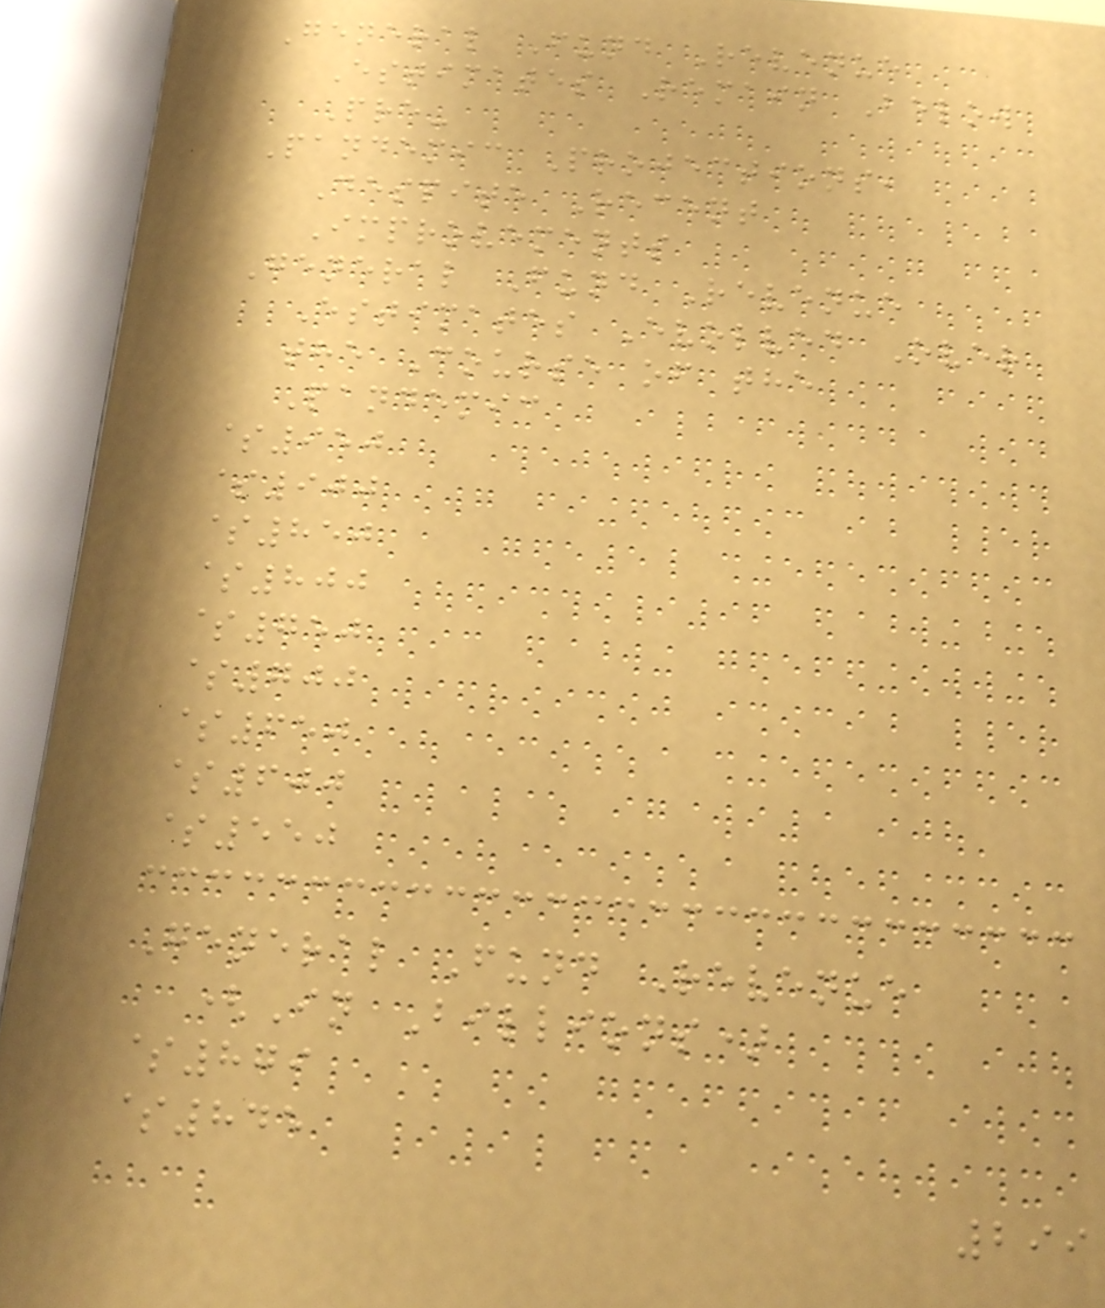General Fund Revenue
Estimates Remain Below
Pre-
Pandemic Projections,
Despite Recent
Improvements
General Fund Revenue
Estimates Evolved Over
the Course of the
Pandemic
$950
$900
$850
$800
$750
$700
$650
$600
$550
General Fund Revenue
(In Billions)
$879
$845
299
